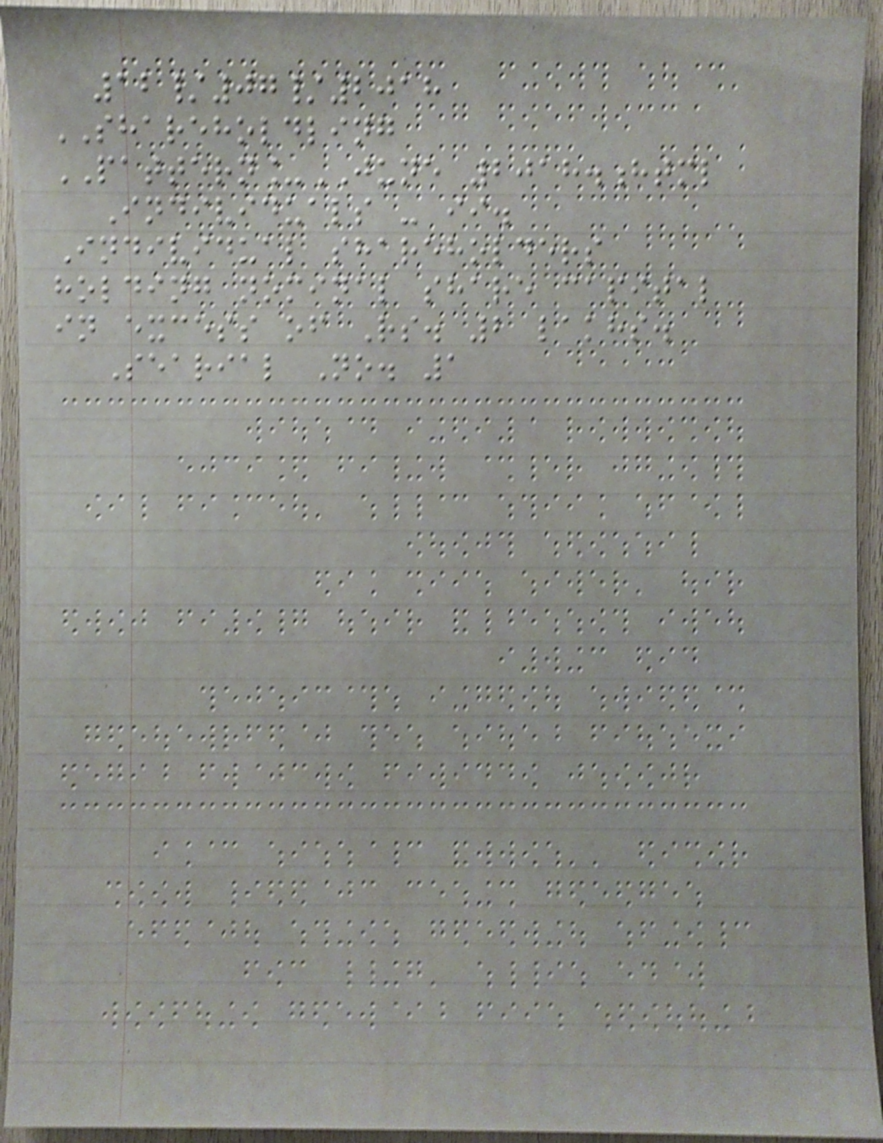12/07/2018
SHAREHOLDLING
PATTERN_JUNE 2018.html
Individuals - ii.
Individual shareholders
holding nominal share capital
in excess of Rs. 2 lakhs.
Searial No. 1
